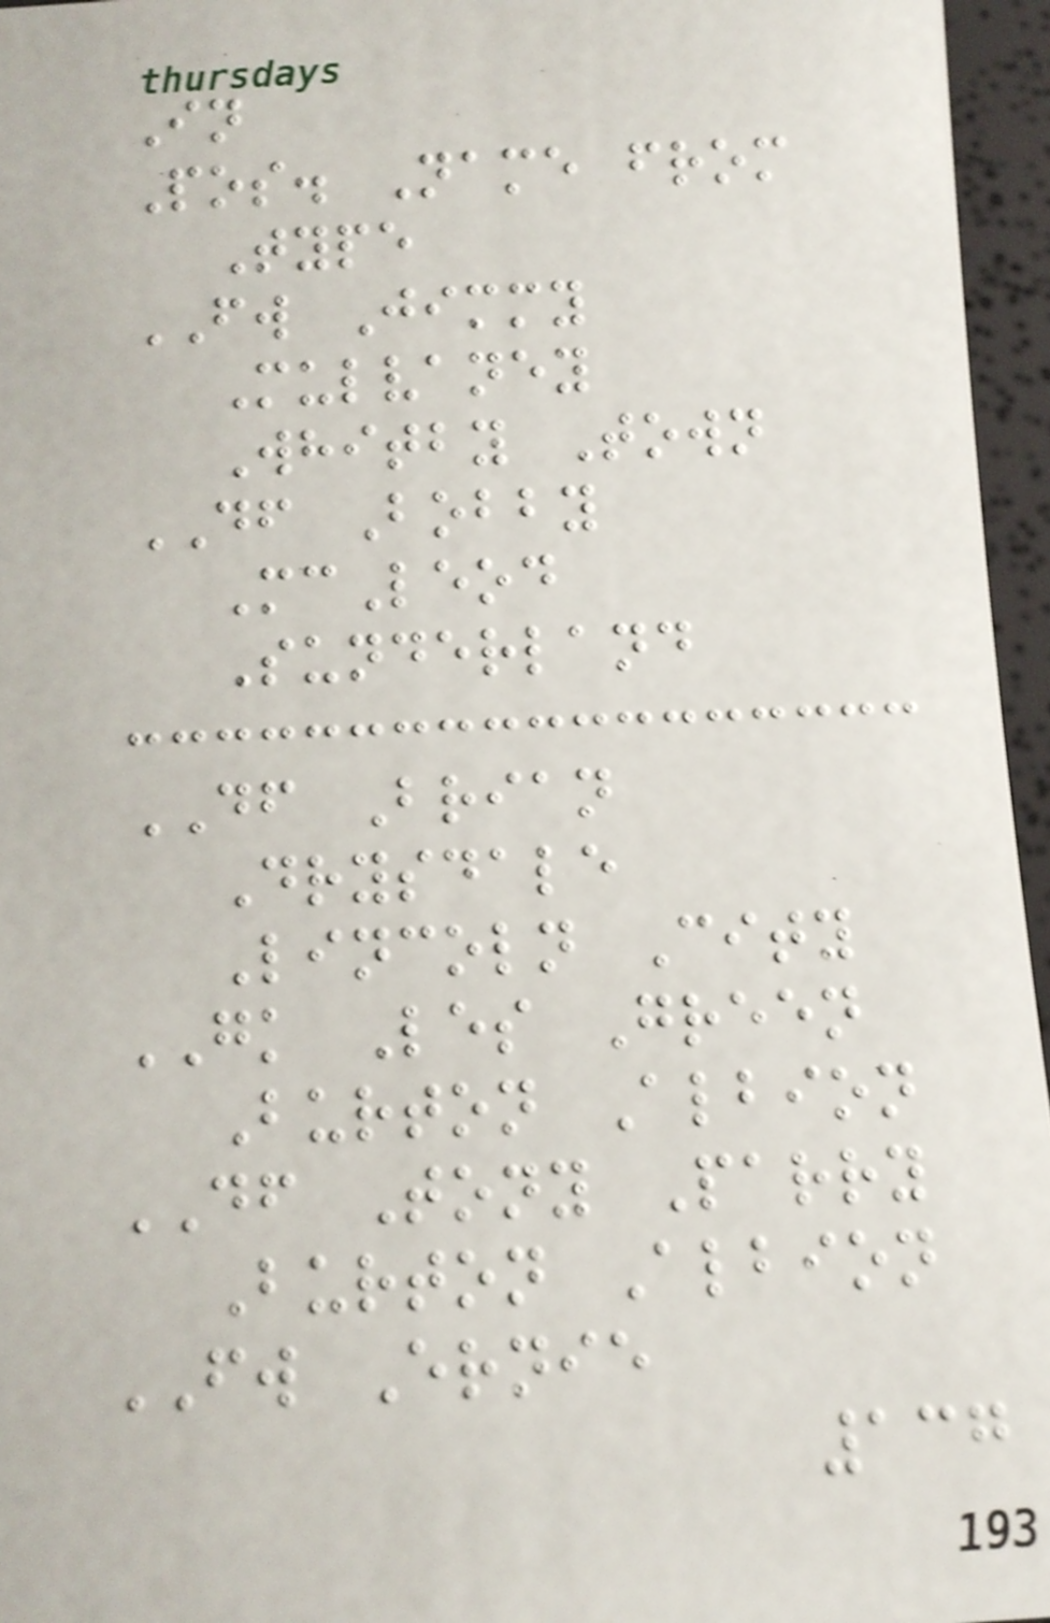In
Pos. Name from
Type
FW Jimmy
Mulvaney
Whitby Town
DF Bobby
McLeod
Sunderland
DF Brian
Drysdale
Lincoln City
GK Les Green
Burton Albion
DF Tony Parry
Burton Albion
FW Ernie
137
